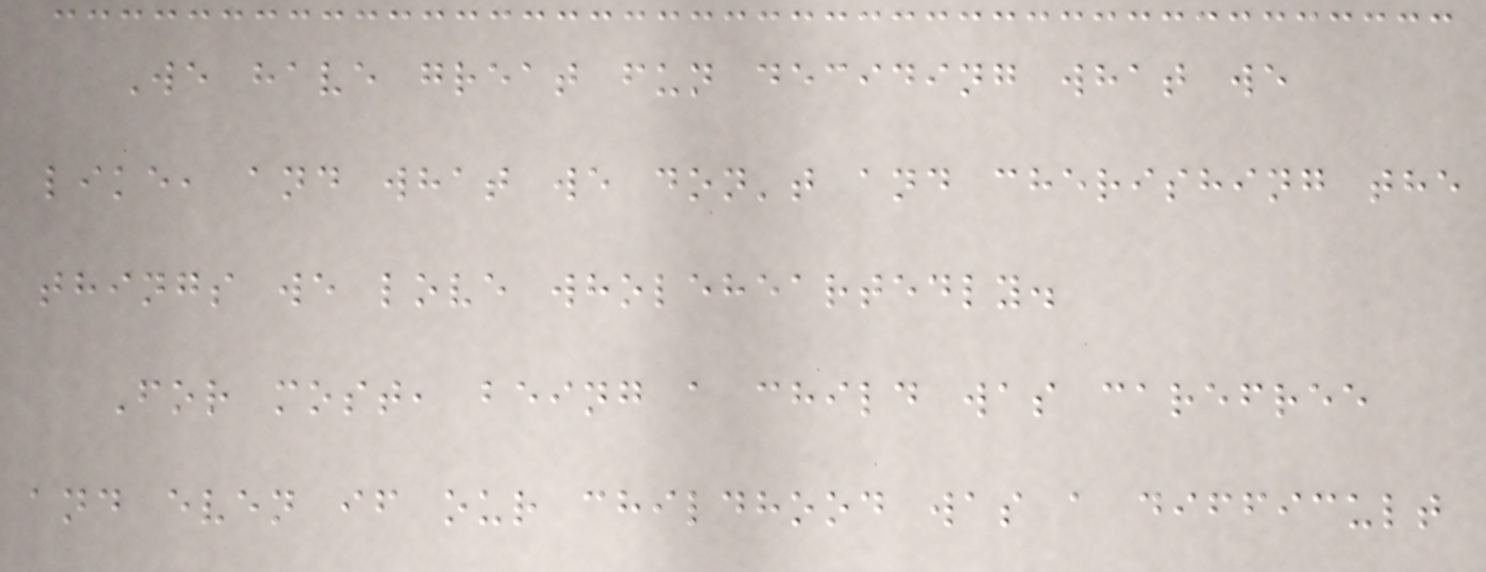We have great fun deciding what we
like, and what we don't and cherishing the
things we love wholeheartedly.
For most, being a child was carefree
and even if our childhood was a difficult
